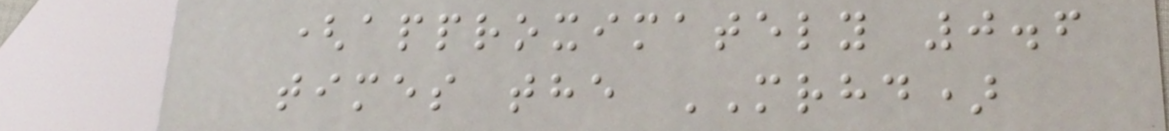(approximately 0.6
times the MRHD)
